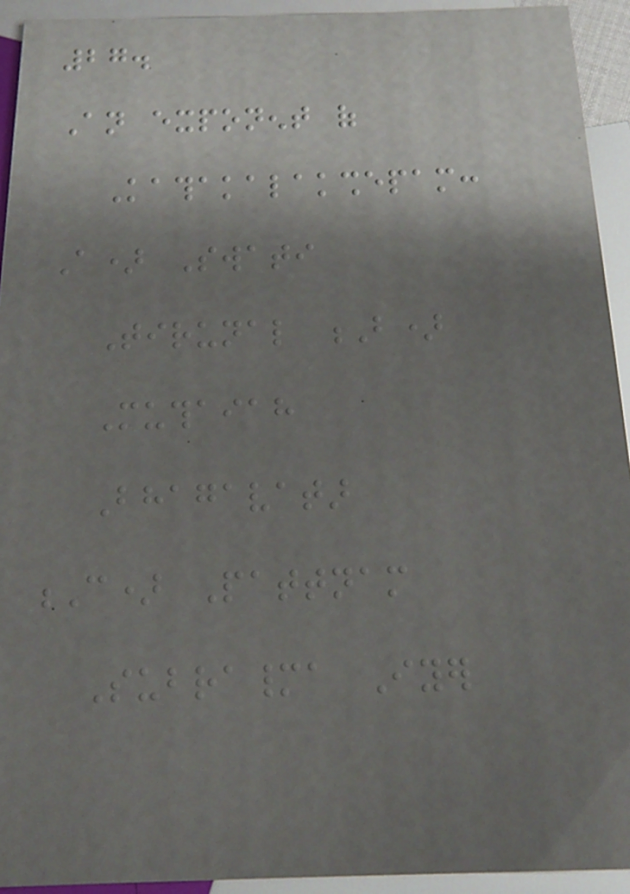27.
An exponent of
Kathakalakshepam:
A) Swati
Tirunal B)
Muthaiah
Bhagavatar
C) Pattnam
Subramanya Iyer
